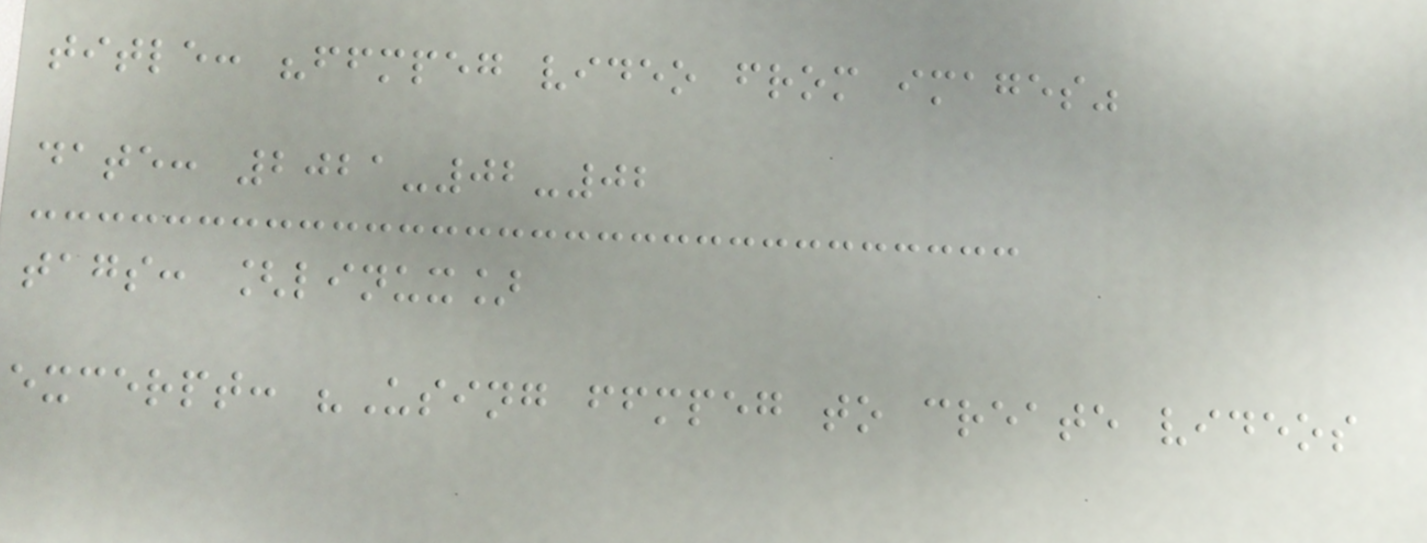title: "ffmpeg video from images"
date: 2021-02-02
tags: [linux]
excerpt: "Using ffmpeg to create videos
